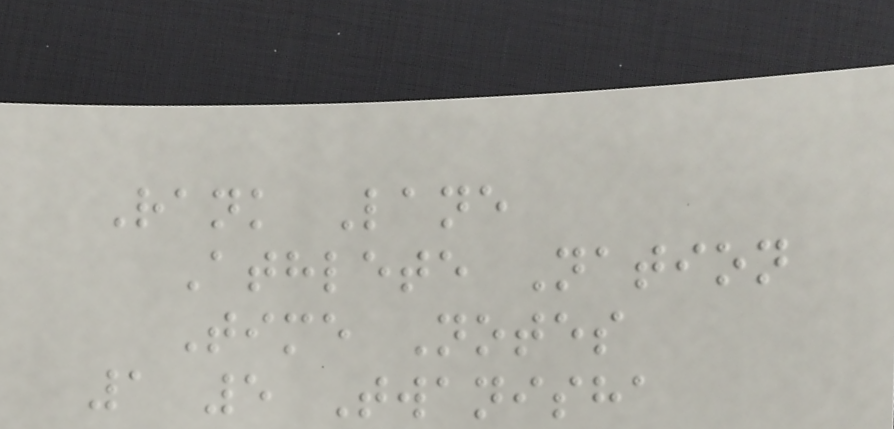Rank Lane
Athlete Nation
Time Notes
1 5 Twanisha
